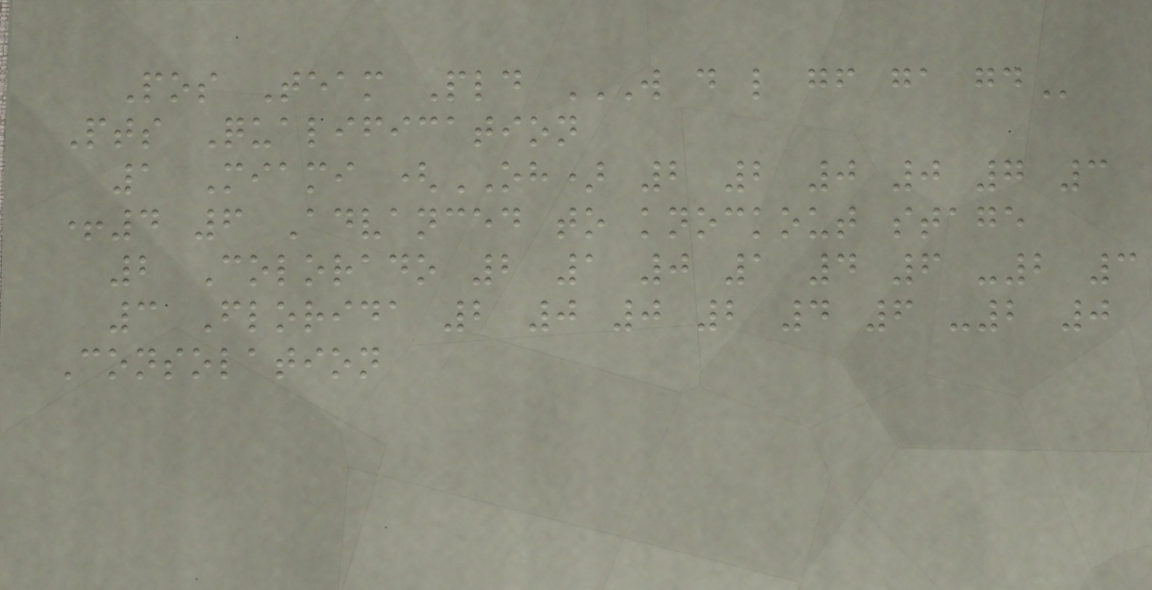Pos Team Pld W D L GF GA GD
Pts Qualification
1 Miami (OH) 2 2 0 0 7 3
+4 6 Advanced to knockout stage
2 Colorado 2 1 0 1 4 6 -2 3
3 Florida 2 0 0 2 4 6 -2 0
Consolation
